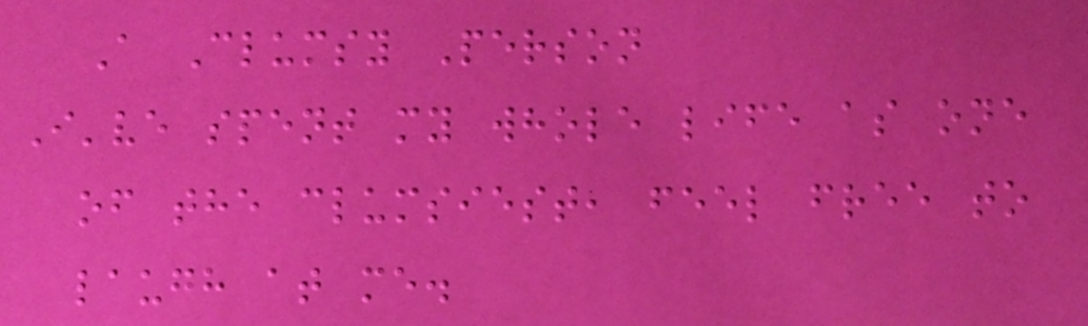A Clumsy Person
I've spent my whole life as one
of the clumsiest, feel free to
laugh at me.
